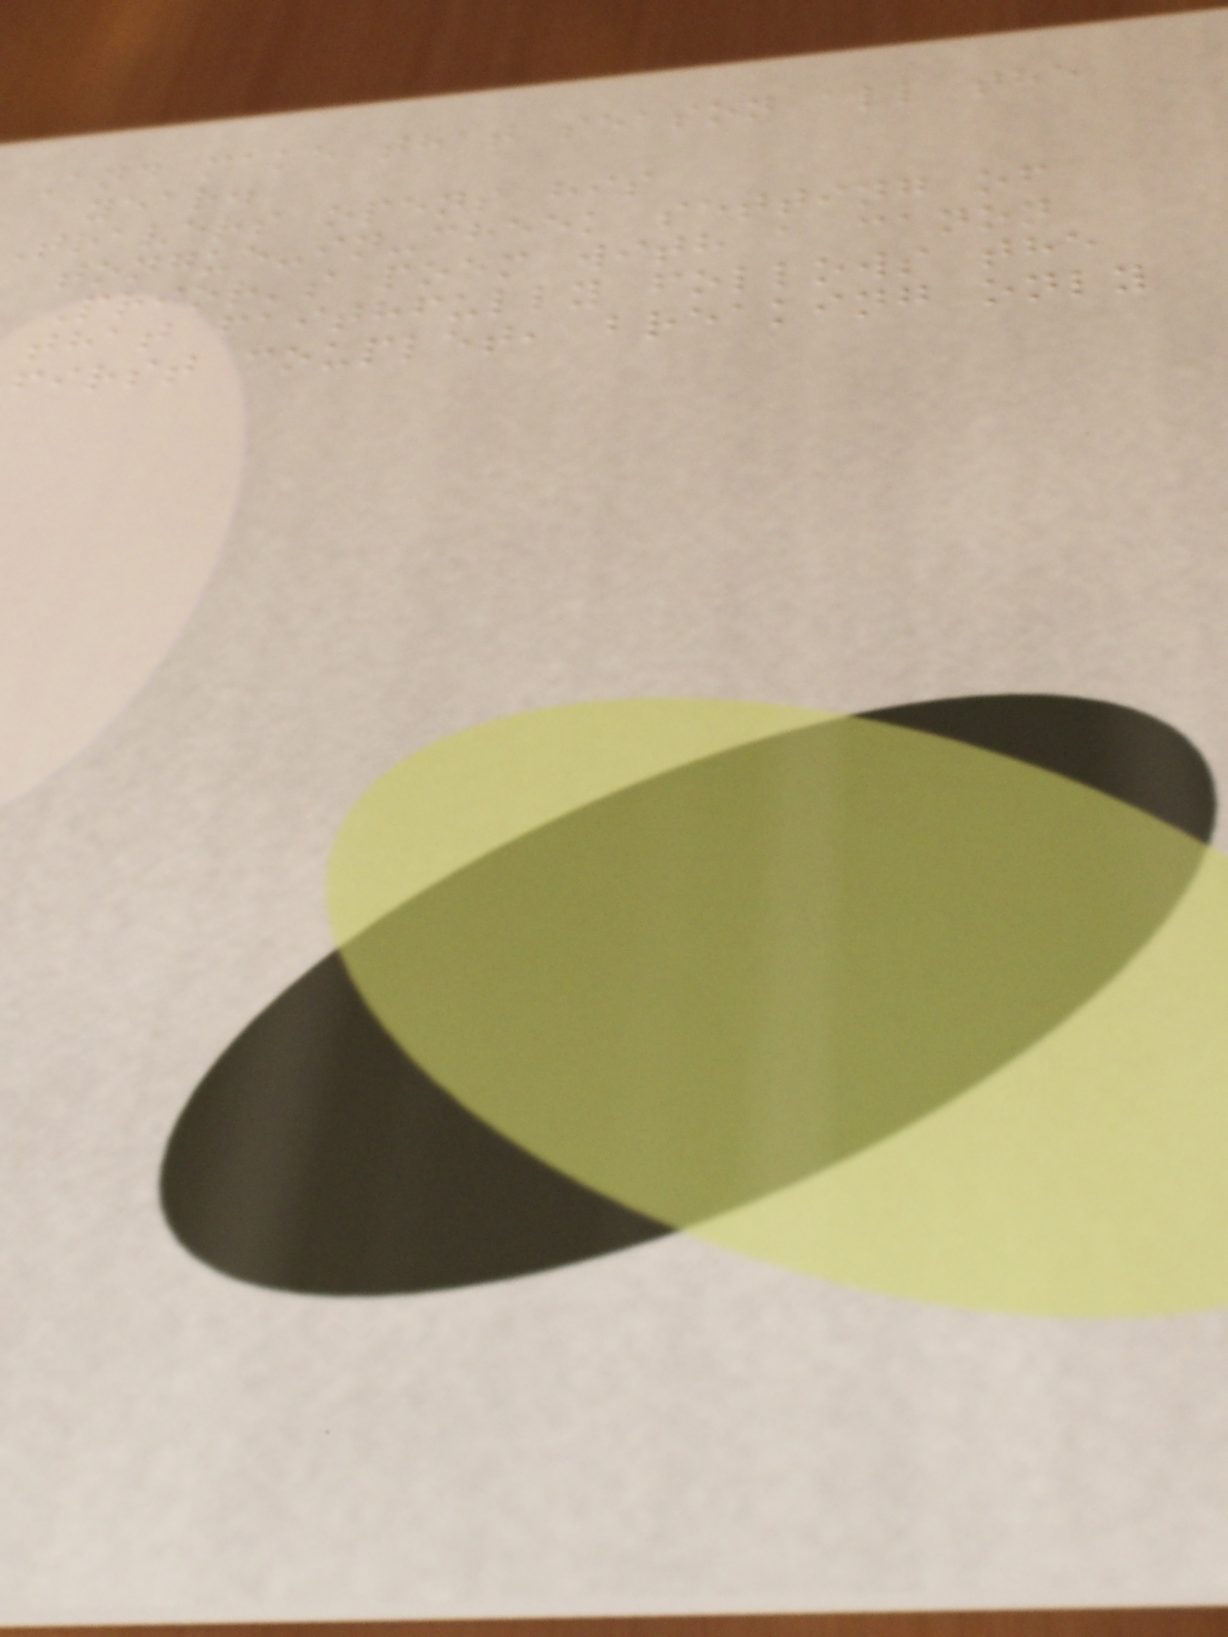And make that season all the
year.
travers opens his
tongue-in-cheek setting of
Prior's poem with a canon
that faithfully follows the
first couplet, breaking only
